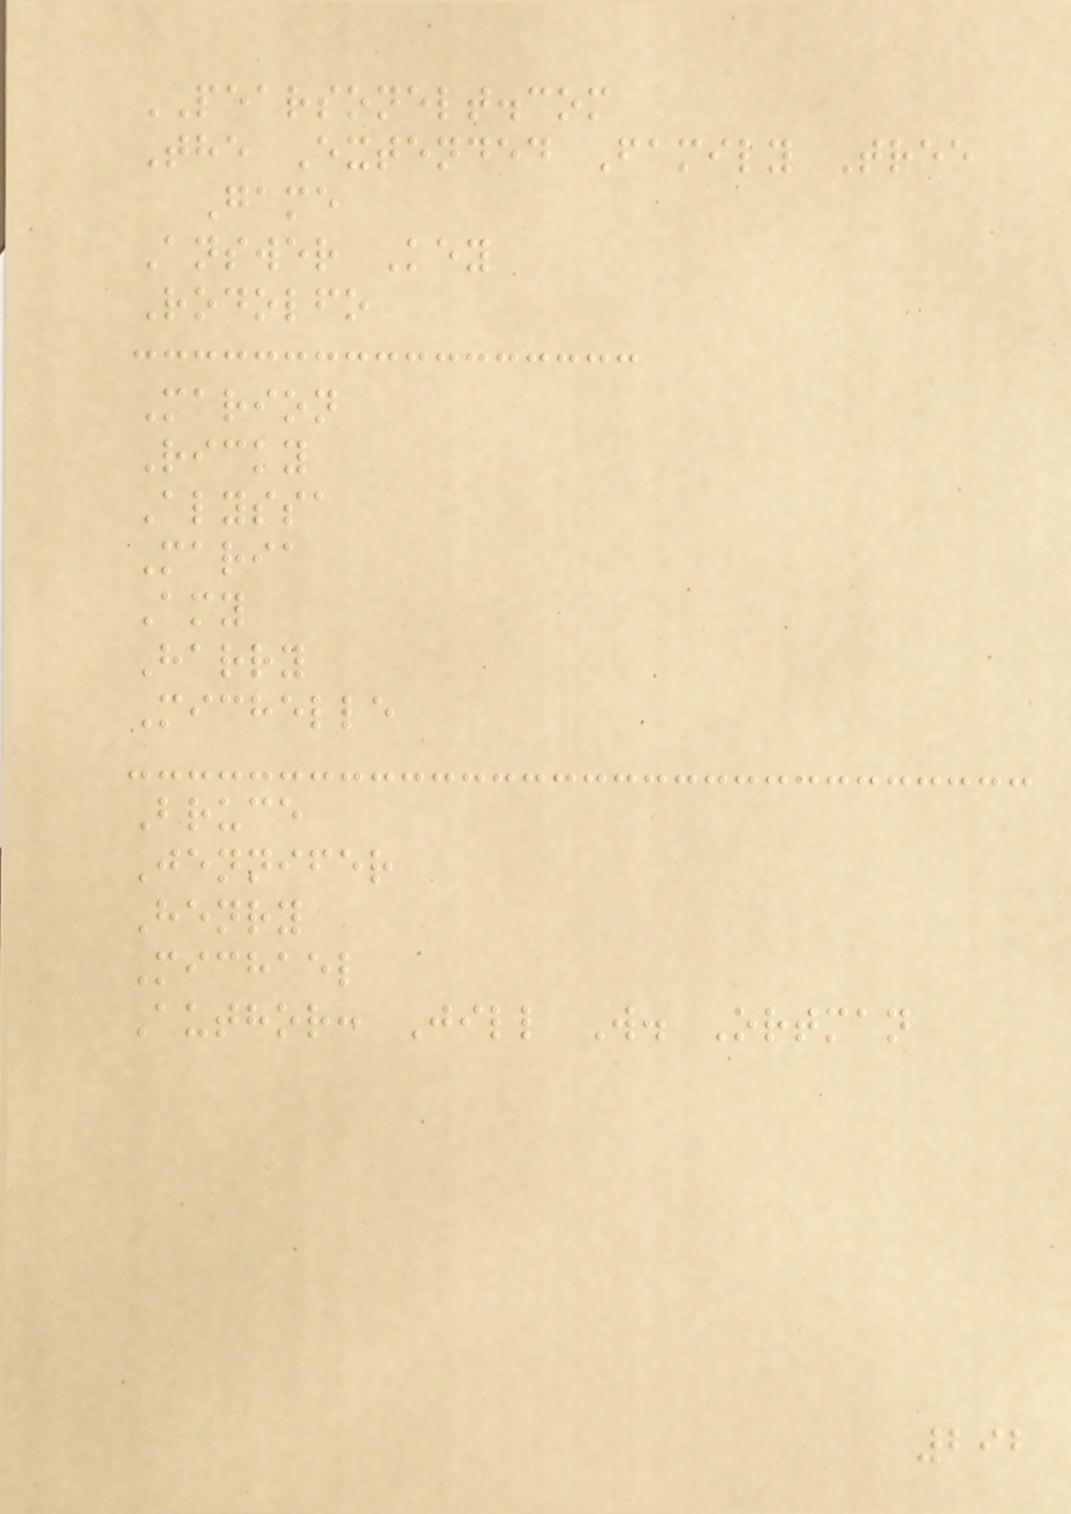PEARSONELT.com
The Extended Family Tree
Game
Answer Key
Rodolfo
Marion
Ricky
Alyssa
Maria
Amy
Harry
Michelle
Bruce
Jennifer
Henry
Michael
Author: Jill W. Ortman
292
